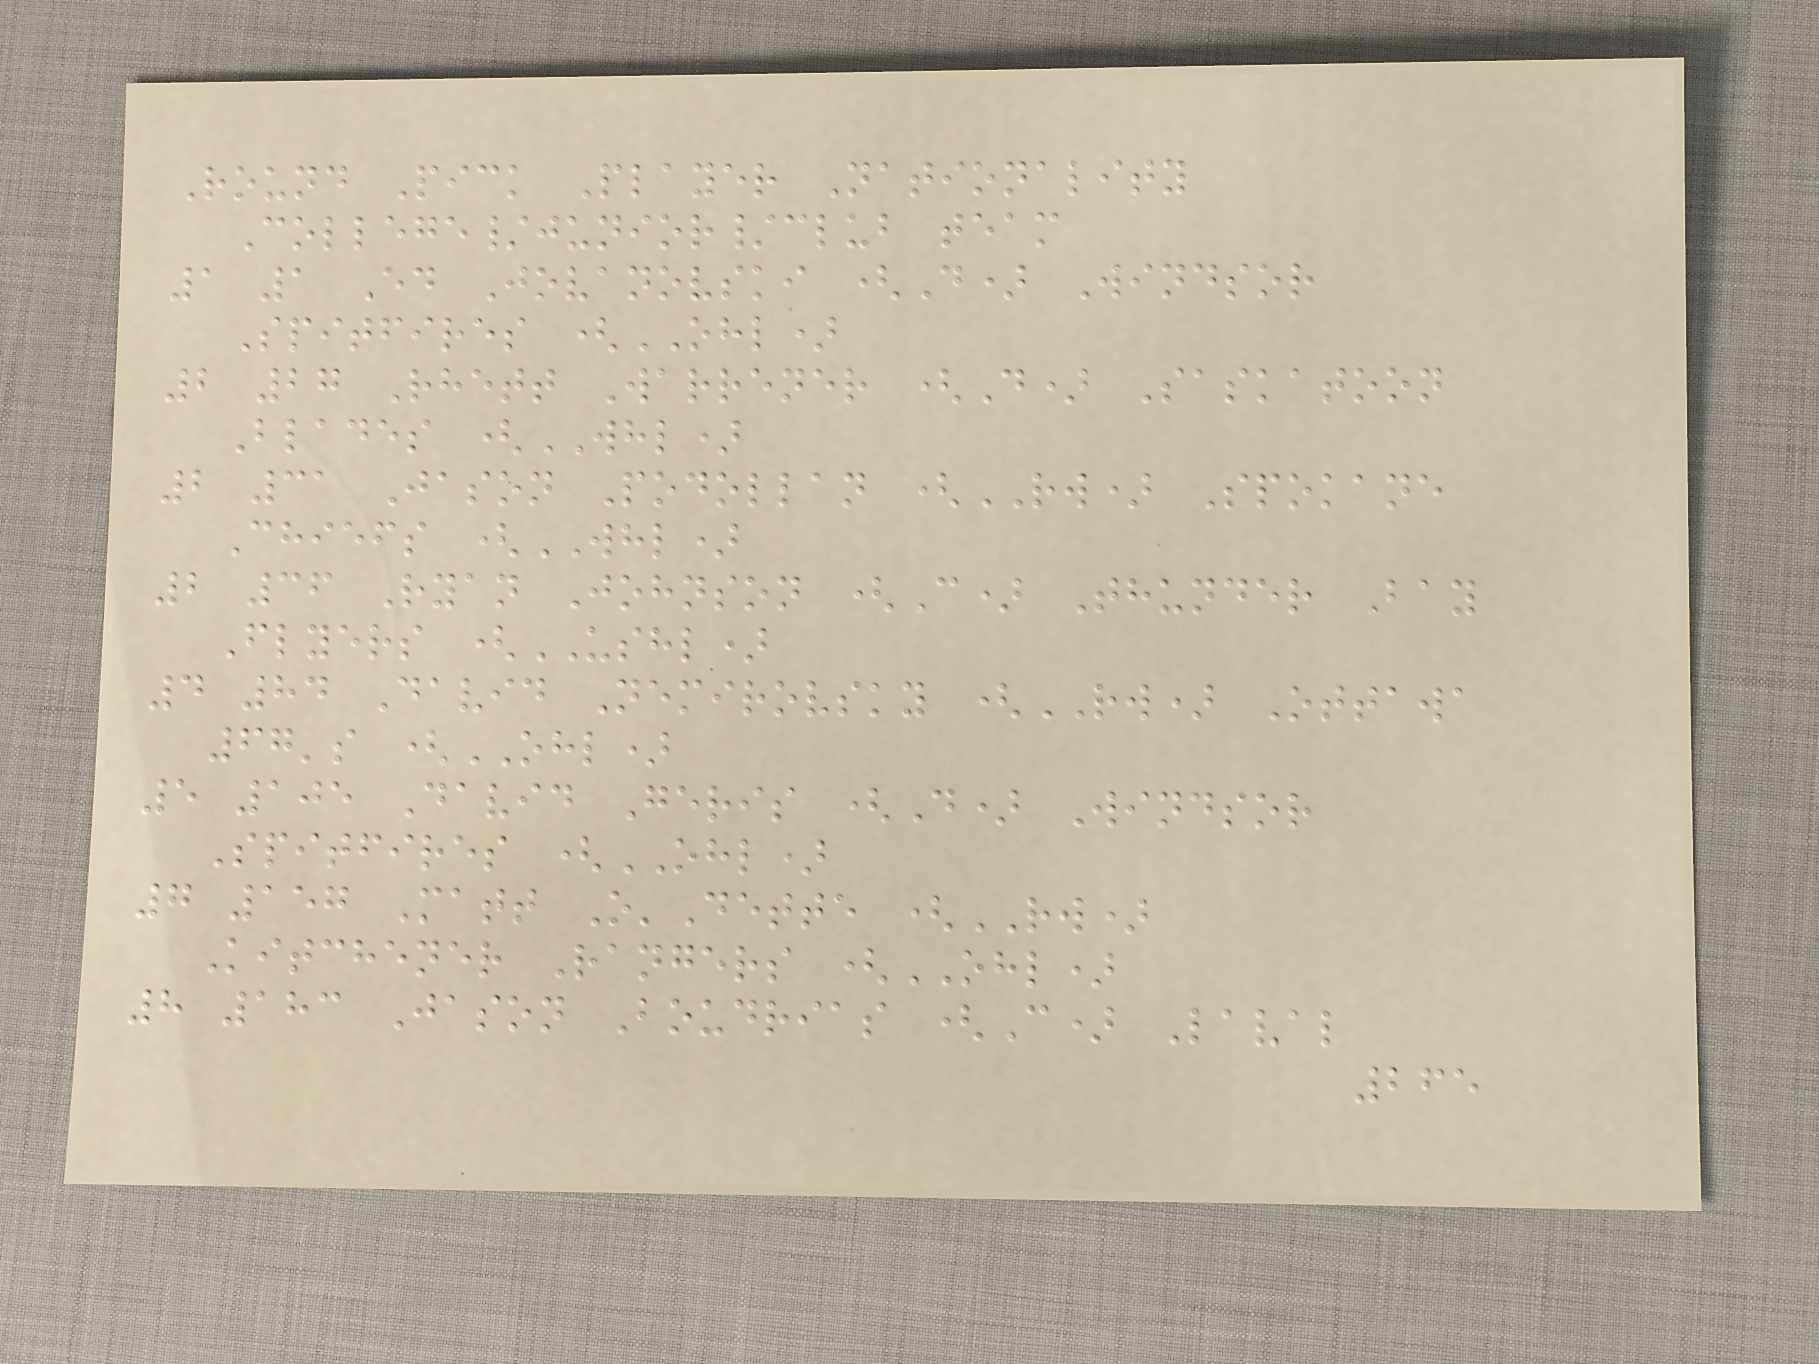Round Pick Player Nationality
College/junior/club team
1 1 Ed Jovanovski (D) Windsor
Spitfires (OHL)
2 27 Rhett Warrener (D) Saskatoon
Blades (WHL)
2 31 Jason Podollan (RW) Spokane
Chiefs (WHL)
2 36 Ryan Johnson (C) Thunder Bay
Flyers (USHL)
4 84 David Nemirovsky (RW) Ottawa
67's (OHL)
5 105 David Geris (D) Windsor
Spitfires (OHL)
7 157 Matt O'Dette (RW)
Kitchener Rangers (OHL)
8 183 Jason Boudrias (C) Laval
265
